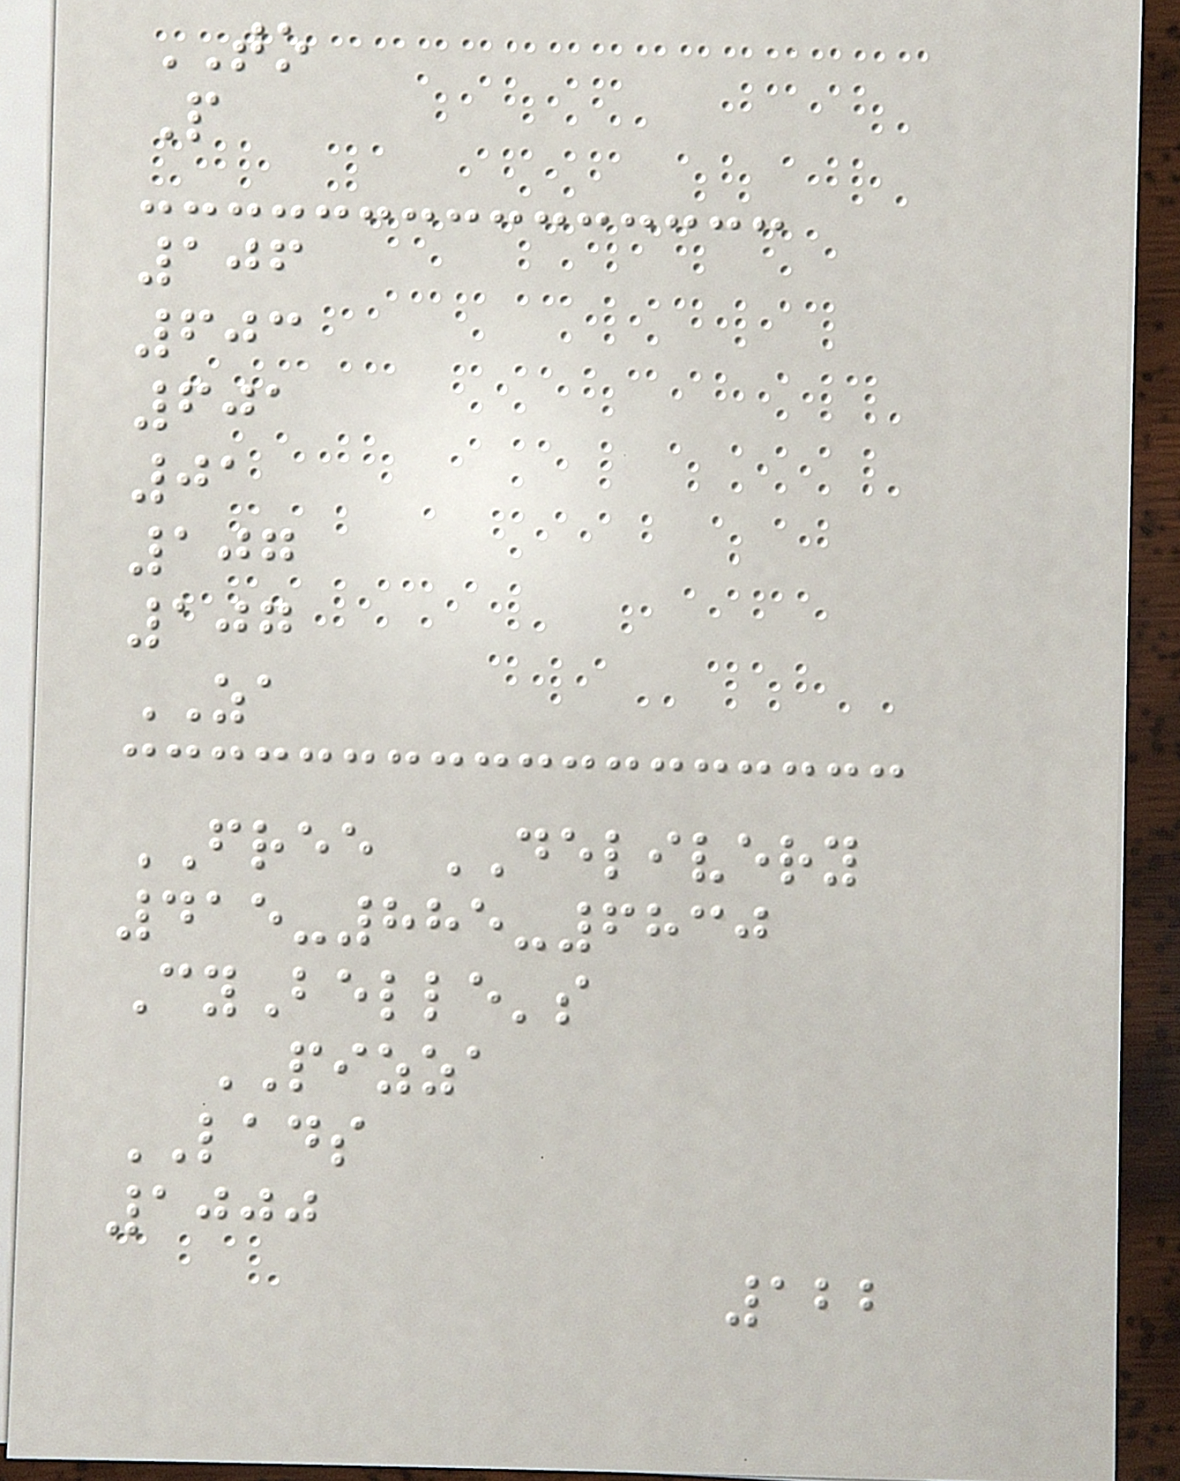TO
P
106
603
601
01
107
107
ZA
FREE DELIVERY
415-885-6830
CyBelle's
PIZZA
LADS
1000
122
